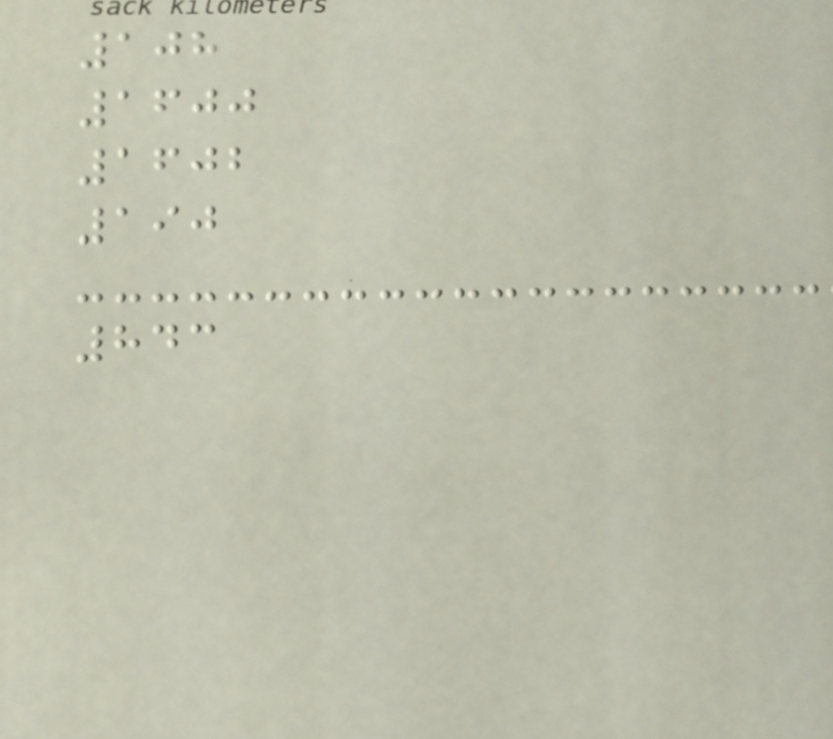108
1600
1602
190
843
